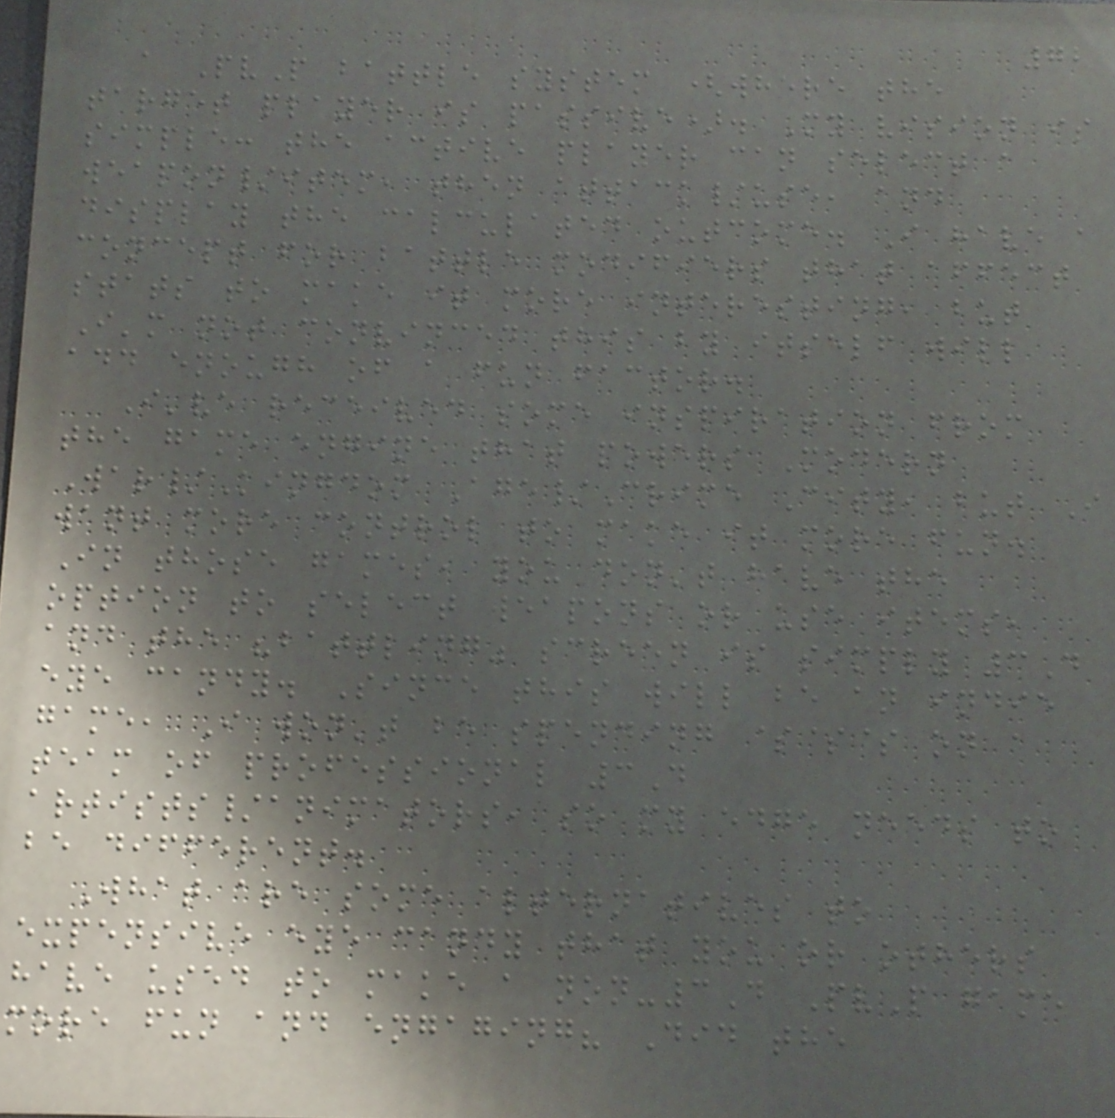72
a PvP battle system (where the
target player is passive). My vision is
simple: the active player can select a
weapon/item, then attack/use, and
display the calculated outcome. I have a
concept for battle modifiers that affect
stats to make it more interesting, but
I'm not convinced this by itself will
add enough of a fun factor.
I've received some inspiration from
the game engine that powers Modern
War/Kingdom Age/Crime City, but I
want more control to make it more fun.
In those games, you don't have the
option to select weapons or use items,
and the "battling" screen is simply 3D
eye candy. Since this will be an indie
game, I won't be spending $$$ on a
team of professional 3D
artists/animators, so my edge needs to
be different.
What are some alternatives to
expensive eye candy that you or others
have used to make a non-3D PvP game
more fun and engaging? Did the
